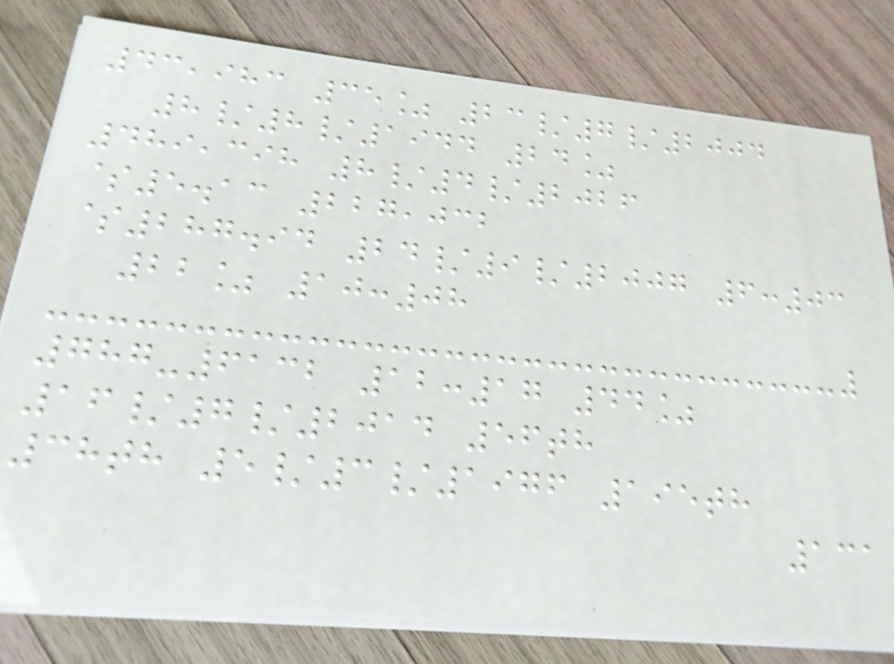43,983 35% 23/7/2004
8/8/1944 24%
489,398 8/4/2026
$5.13 227,032
$287.94 24/9/2007 6:03
22% 10:08
787-6132 12:17 44%
16/7/2014 56th
38th 5/3/1976 195th
131
